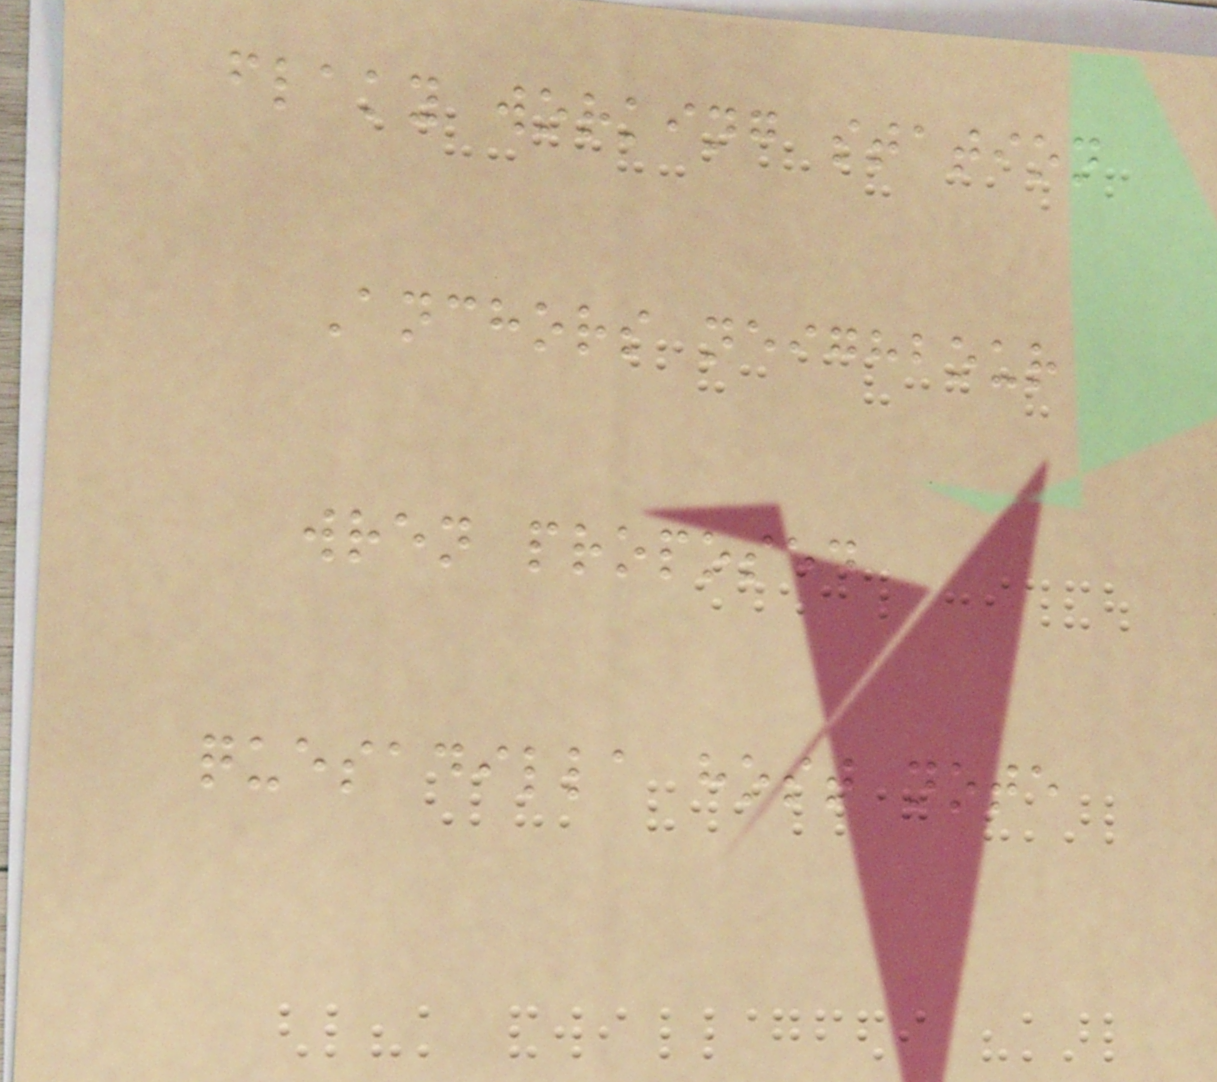flaky working station
Anchors neighbour
wren proposed
quesadilla host note
